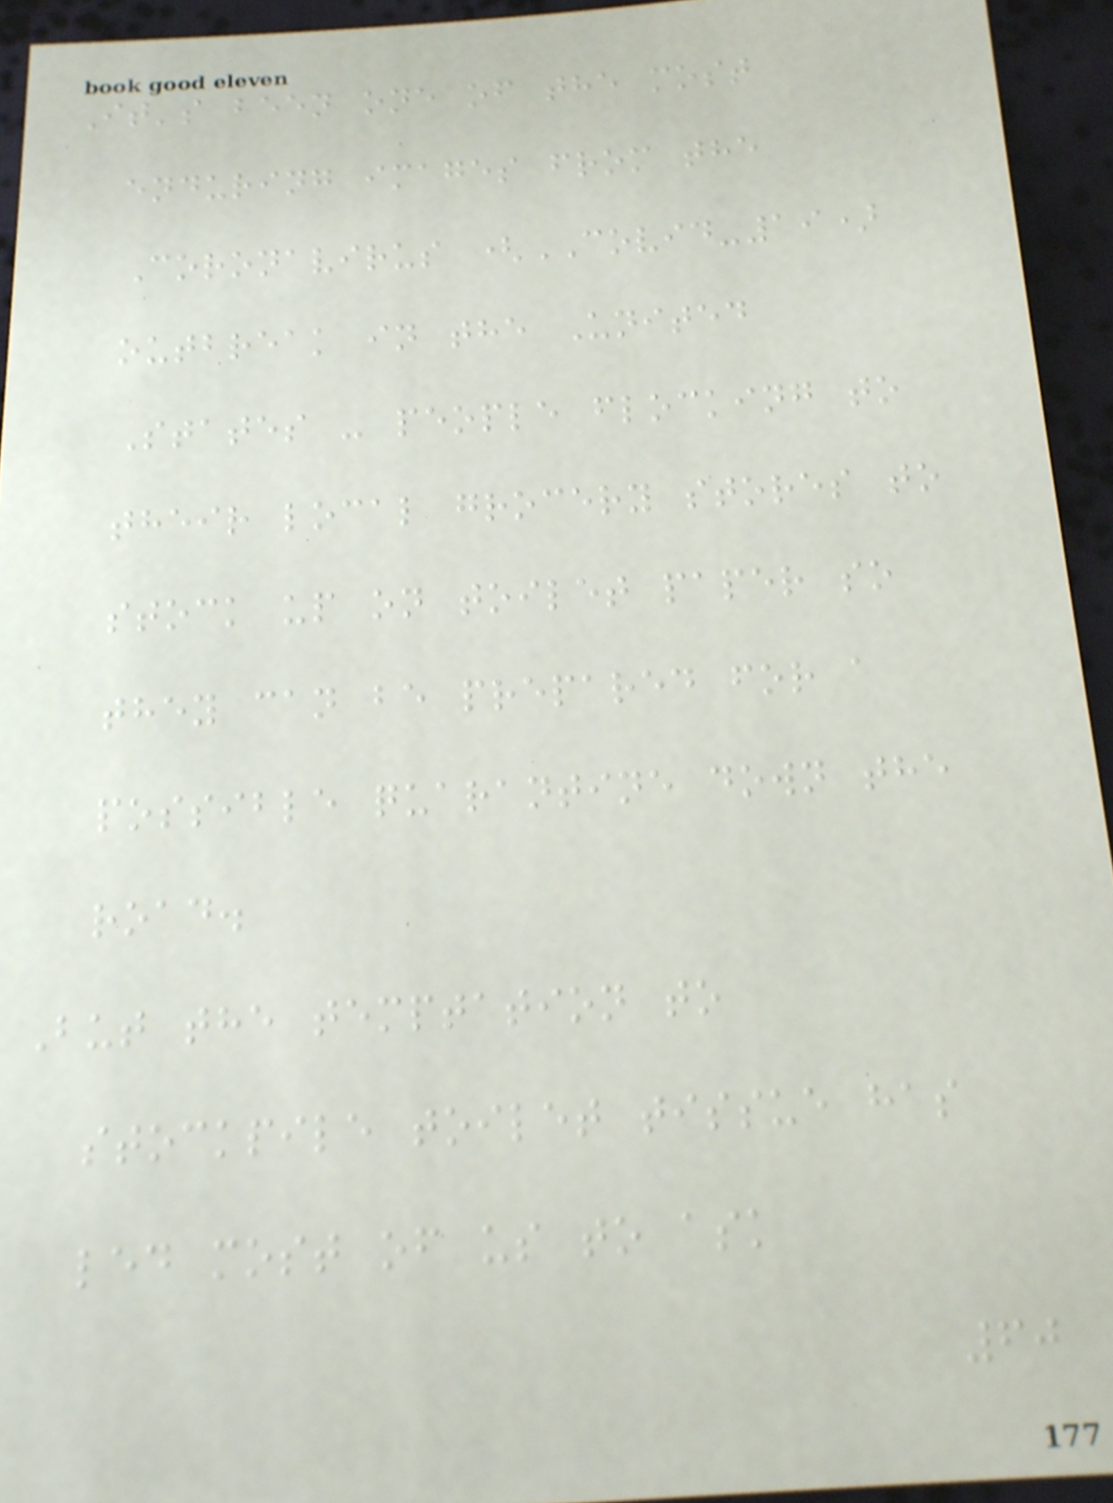It's been one of the most
enduring images from the
Coronavirus (COVID-19)
outbreak in the United
States - people flocking to
their local grocery stores to
stock up on toilet paper so
they can be prepared for a
possible quarantine down the
road.
But the temptation to
stockpile toilet tissue has
led most of us to ask
60
